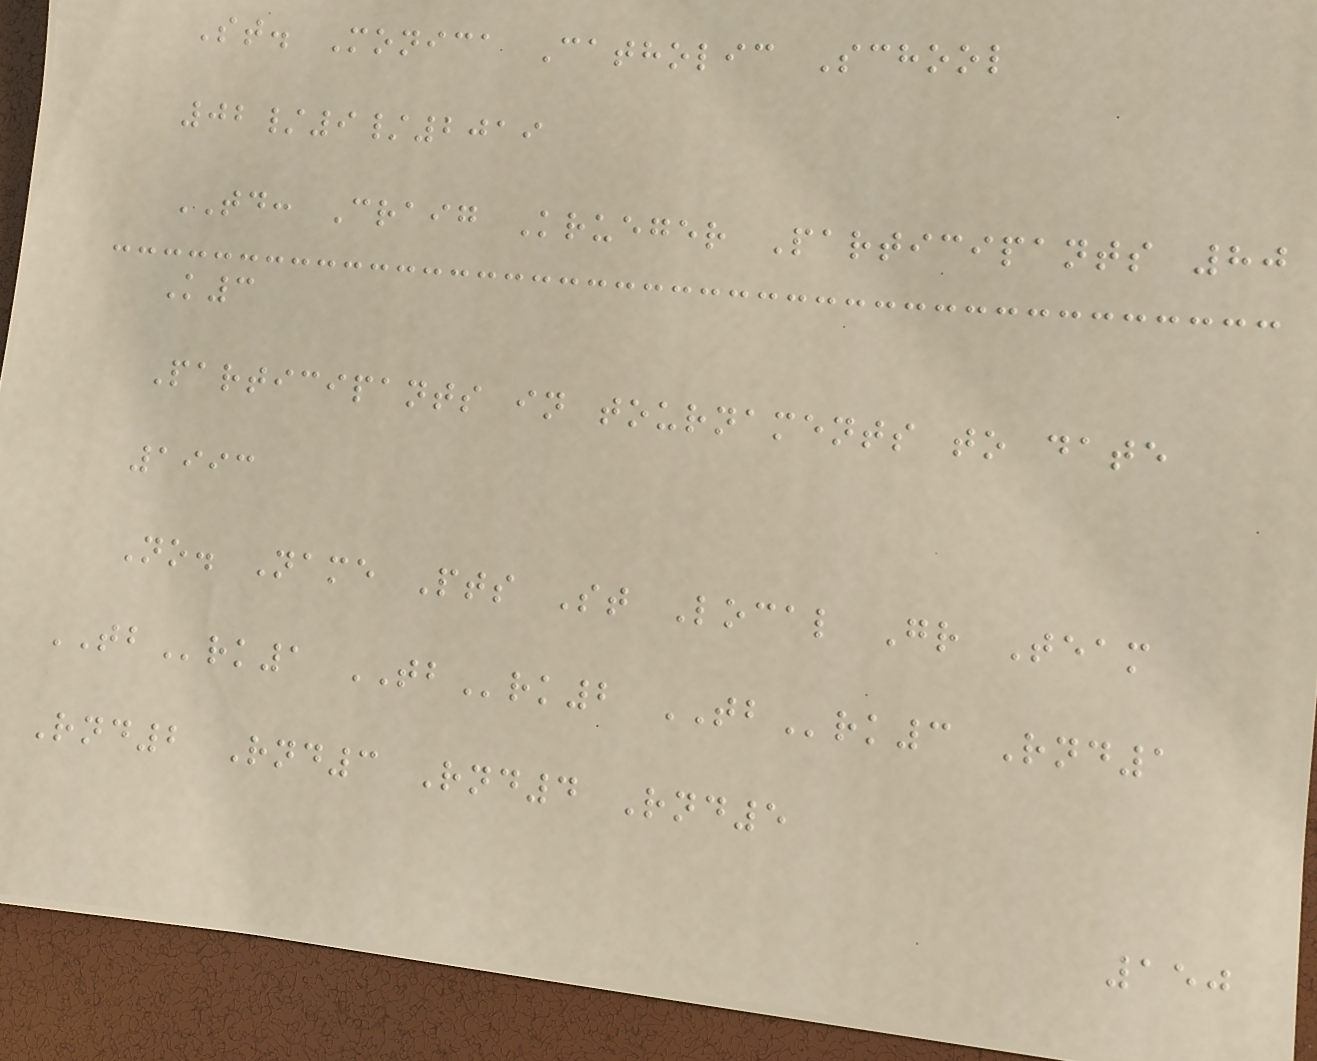St. Monica Catholic School
02/9/2019
TD: Craig Krueger Participants 80
K3
Participants in tournaments to date
1993
No. Name Pts St Local Gr Team
TBrk1 TBrk2 TBrk3 Rnd1
Rnd2 Rnd3 Rnd4 Rnd5
150
